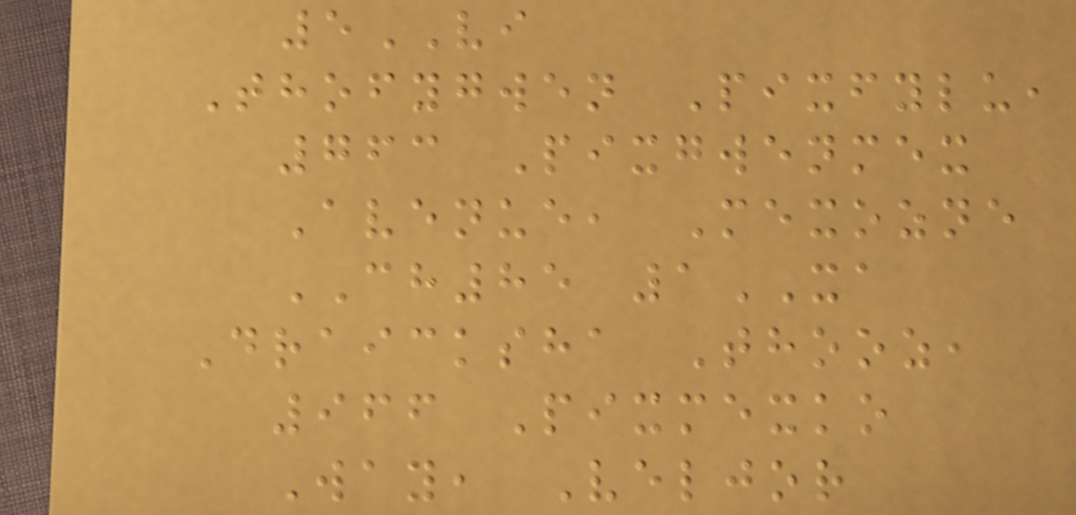5VI
Thofygwen Pixfylu,
763 Pixgwenmex
Avenue, Mexozne
CH85 1XA
Draicksha Thooz,
966 Pixmexko
Way, Veljor
